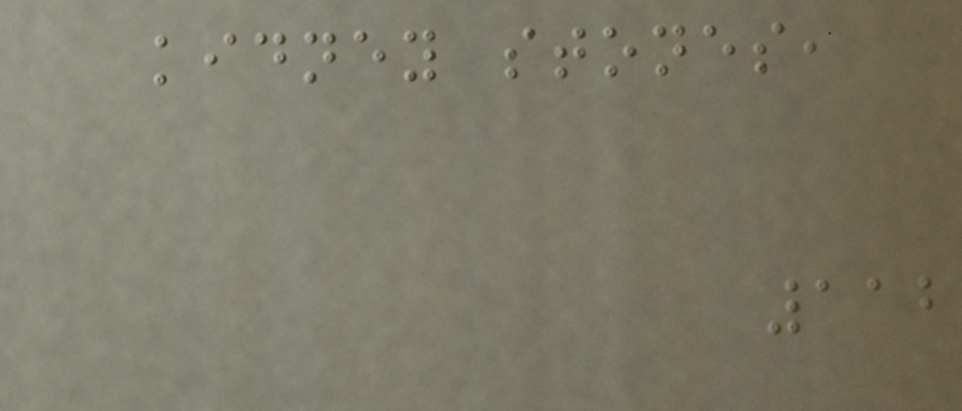kidney stones,
112
